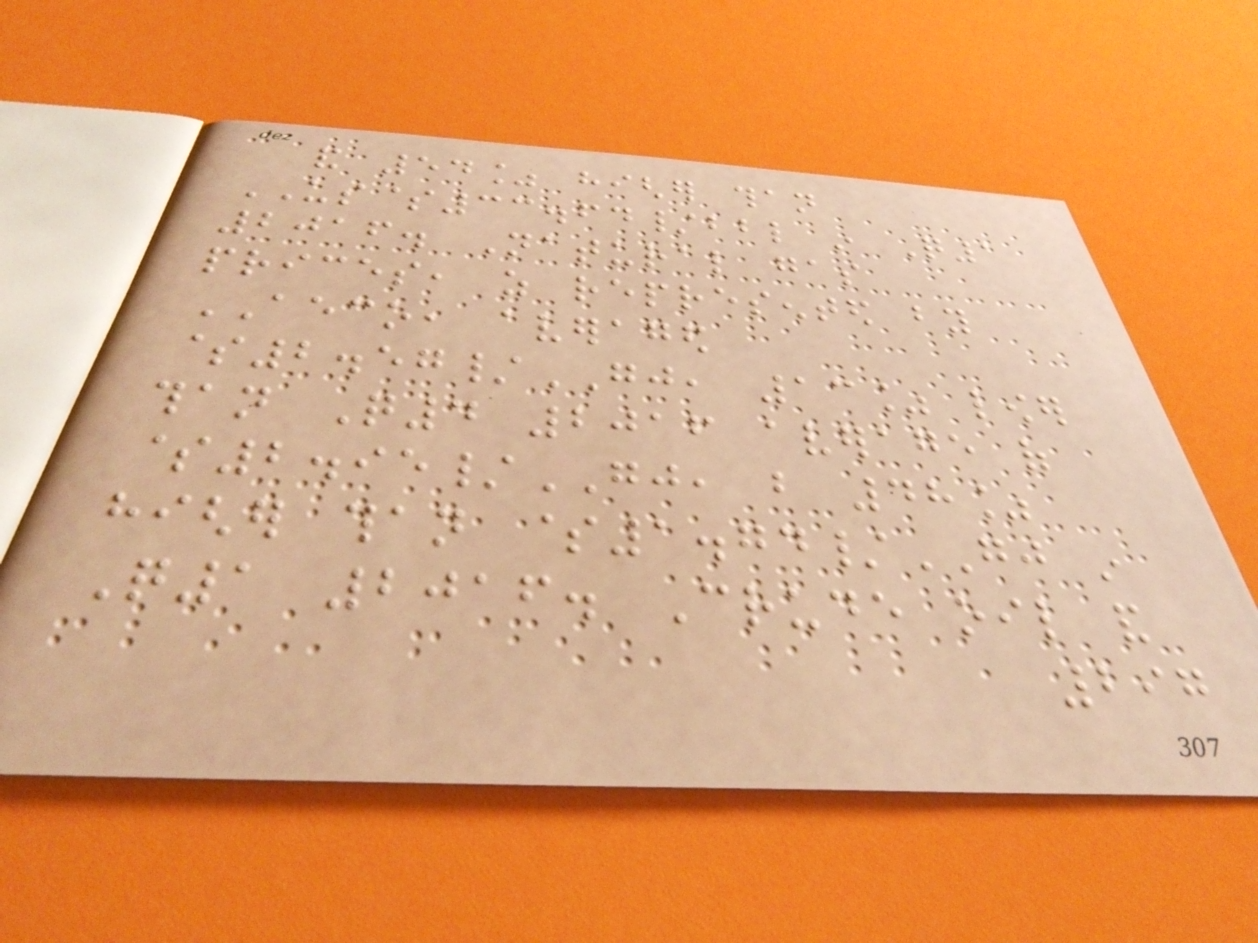and 54% higher than
US$33.64/bbl in Q1
2016. Natural gas
prices, as represented by
AECO, averaged
$2.57/GJ, 13% lower
than Q4 2016 average of
$2.95/GJ, but 48%
higher than $1.74/GJ in
Q1 2016. Crude oil and
297
